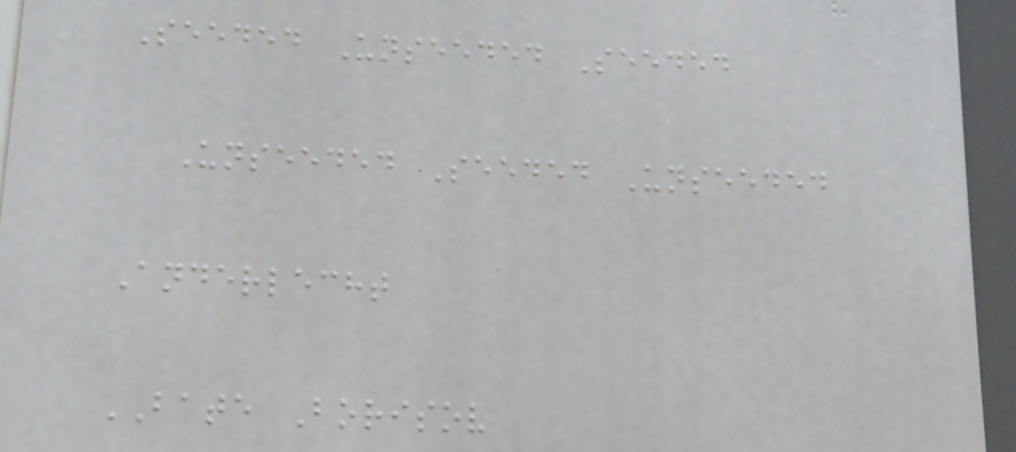Seeded Unseeded Seeded
Unseeded Seeded Unseeded
Anderlecht
BATE Borisov
